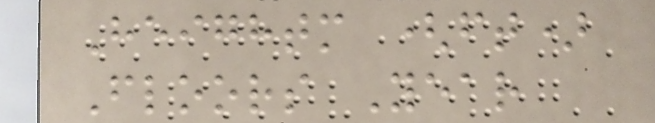Heightm (ft)
Floors Year
